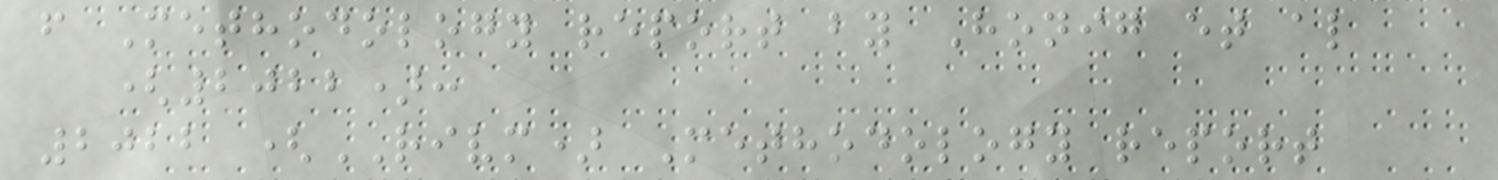f Methodology report by Honig et al
(2022):
2022 (RIVM) Methodology report
